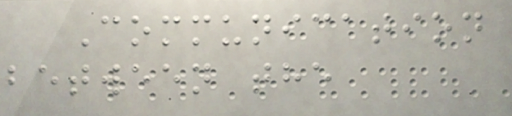Communication
between the
